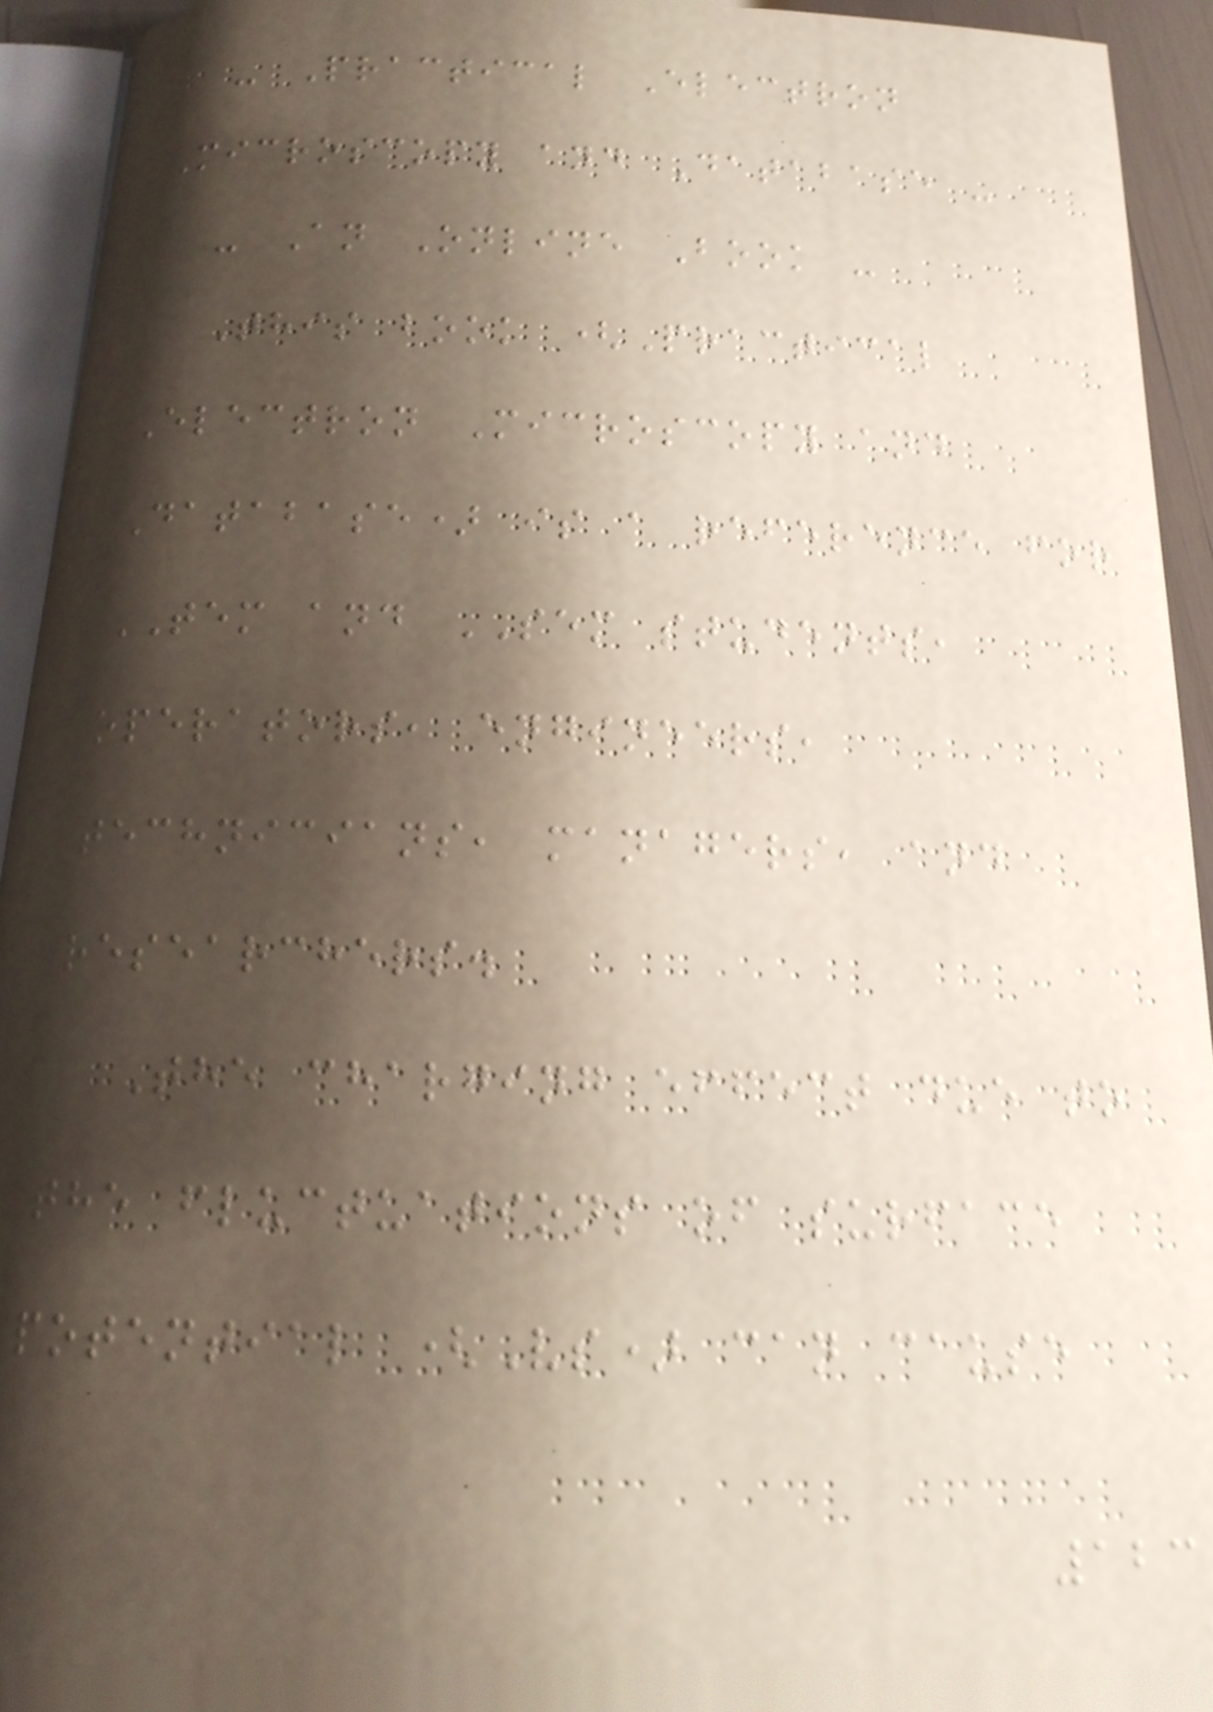- Practical Electron
Microscopy and Database -
- An Online Book -
This book (Practical
Electron Microscopy and
Database) is a reference for
TEM and SEM students,
operators, engineers,
technicians, managers, and
researchers.
The charging effect due to
the fluctuations of surface
potential (Vs) can cause
123
